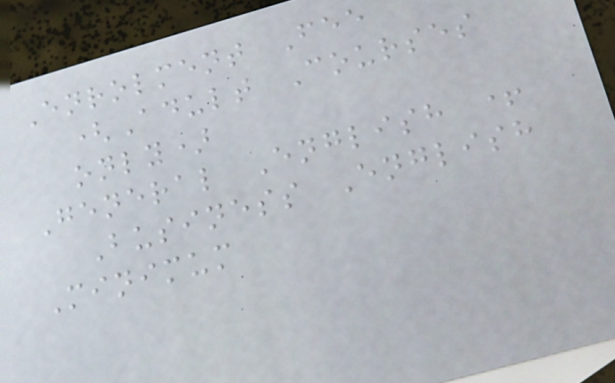Enrolment Fee
(Adult Courses
only)
General English +
Business English
Minimum
